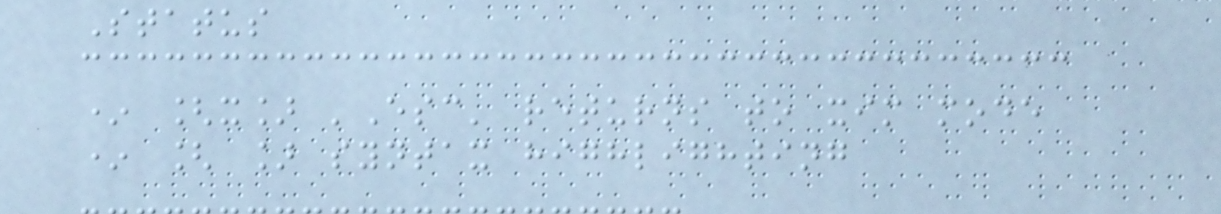Status
* [x] 'Esc' returns to xim mode
* [ ] syntax highlighting
